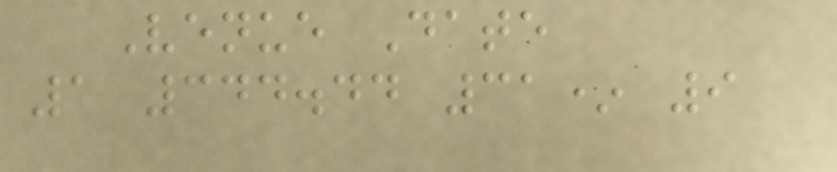Venue Date
1 344.44 31* 9
